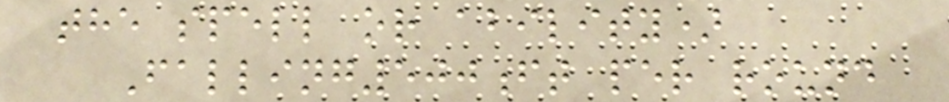the spell or ability)
Falling500ft per round
